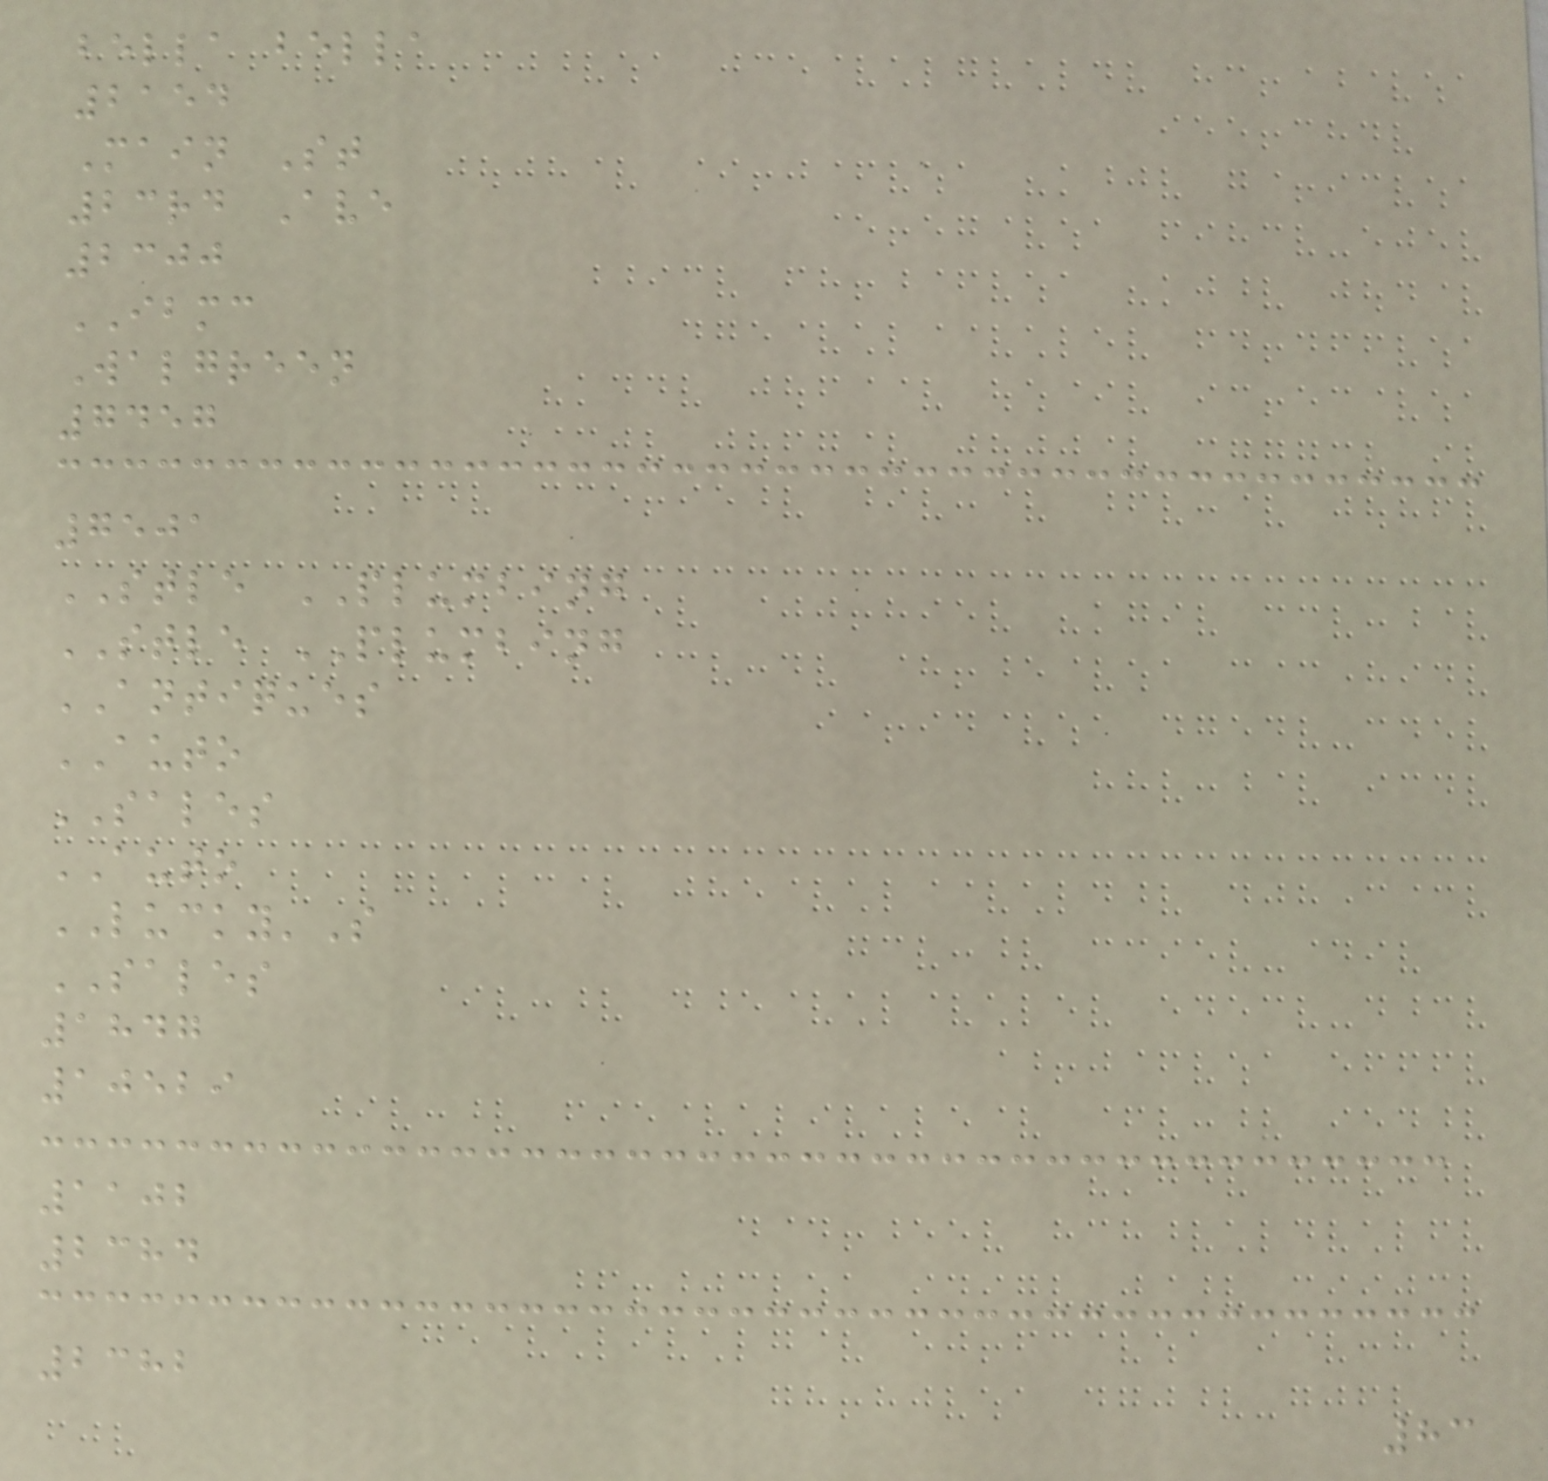bella bella
2154
Main St
23rd Ave
2300
IBMC
Walgreen
7457
7501
STLE PLUMBING
STLE PLUMBING
ANTIQUES
AUTO
SALES
AUTO
LUCKY'S
SALES
1847
10529
1102
2384
2382
83
